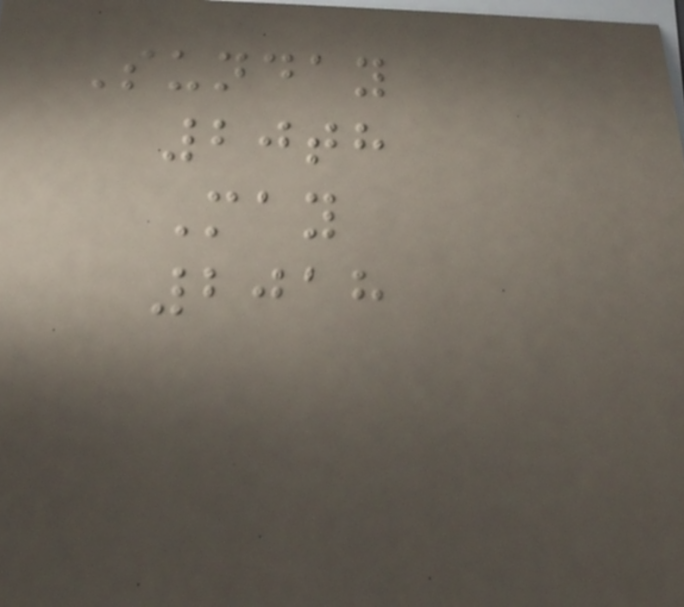Sunday
20th
May
2018
